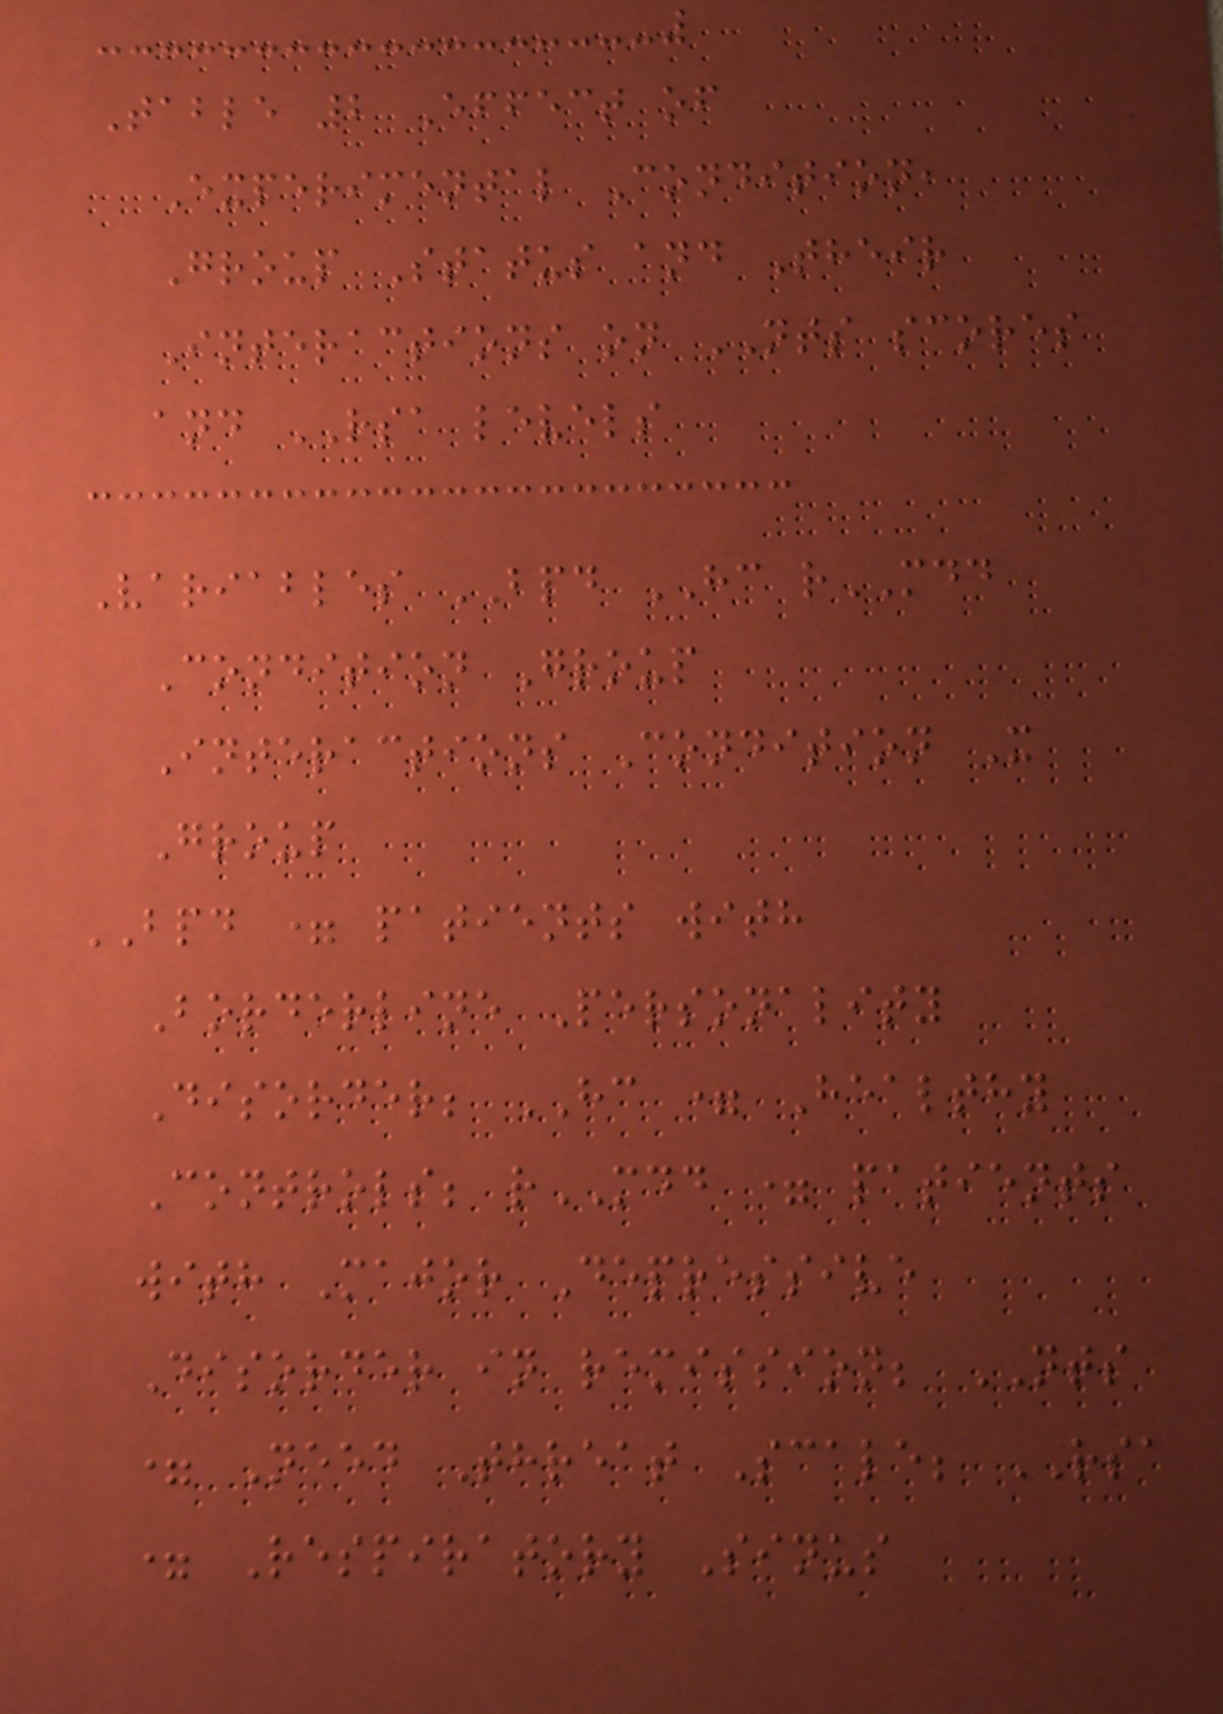Table 2 Effect of
Experimental Condition,
Group Status and Their
Interactions on NTS scores
and RSA levels
Variables BPD HC rMDD
Condition Group
Interactions Condition X
Group
BPD = patients with
Borderline Personality
Disorder; HC = Healthy
Controls; rMDD = patients
with Major Depressive
Disorder in remission; NTS
= Need Threat Scale; RSA
= Respiratory Sinus
